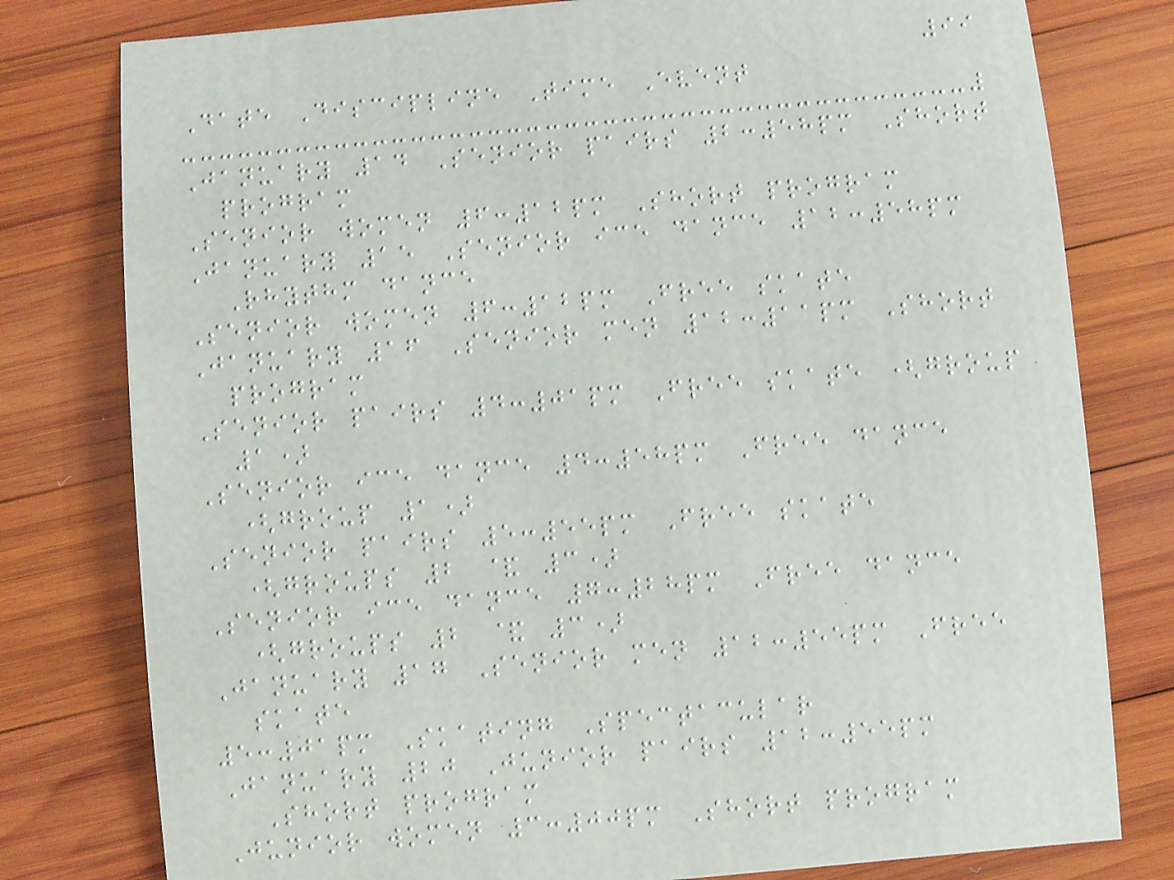99
Date Discipline Time Event
January 14 Senior pairs 2:58pm Short
program
Senior women 6:12pm Short program
January 15 Senior ice dance 12:58pm
Rhythm dance
Senior women 6:12pm Free skate
January 16 Senior men 12:11pm Short
program
Senior pairs 4:01pm Free skate (group
1)
Senior ice dance 4:58pm Free dance
(group 1)
Senior pairs 5:55pm Free skate
(groups 2 & 3)
Senior ice dance 7:28pm Free dance
(groups 2 & 3)
January 17 Senior men 12:55pm Free
skate
5:01pm Skating Spectacular
January 20 Junior pairs 12:55pm
Short program
Junior women 3:00pm Short program
